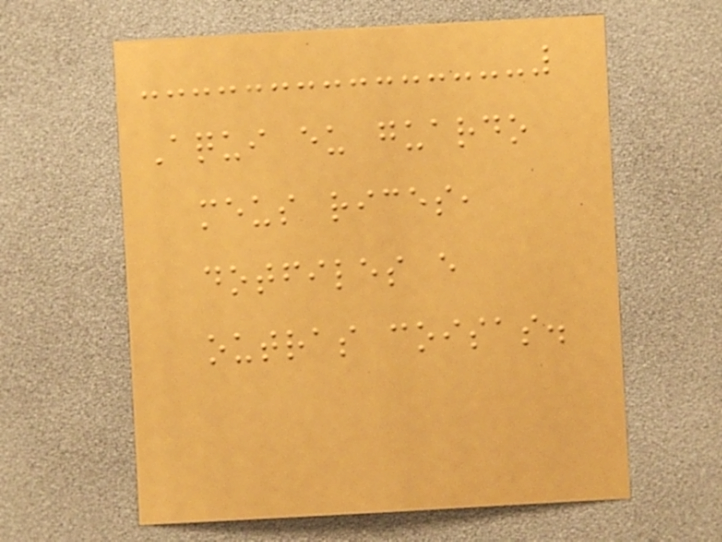Aqui eu guardo
meus rices,
dotfiles e
outras coisas.
